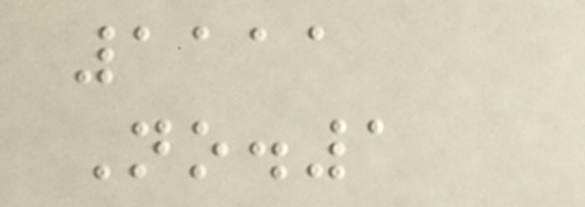1111
No.1
